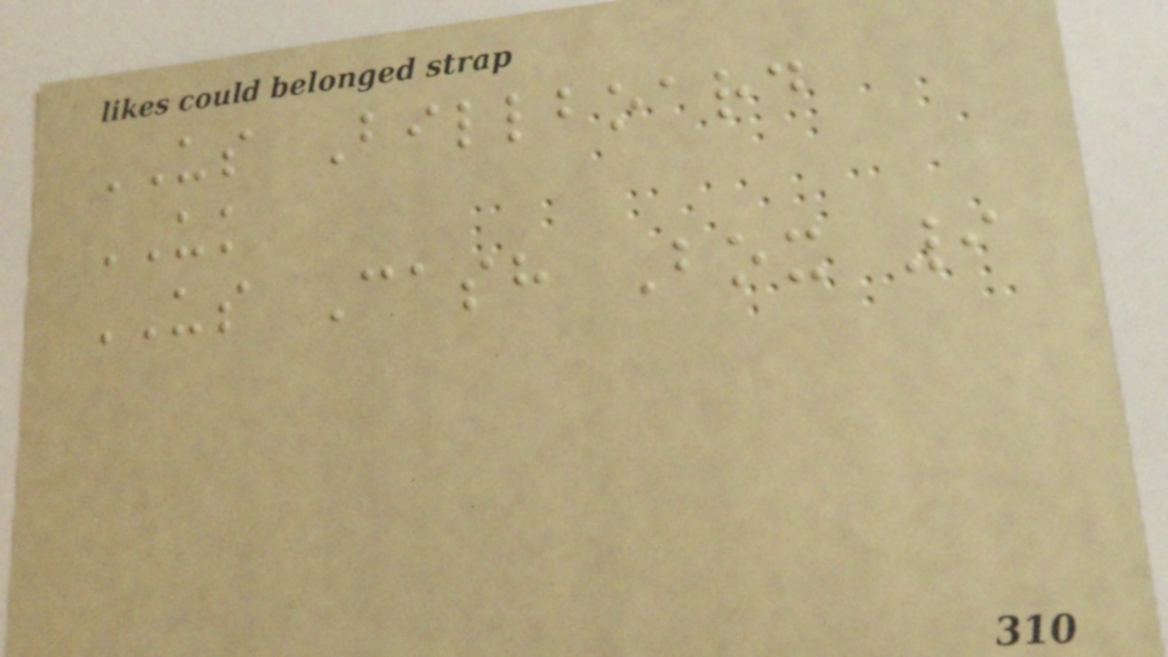US Billboard
UK
US Cash Box 9
